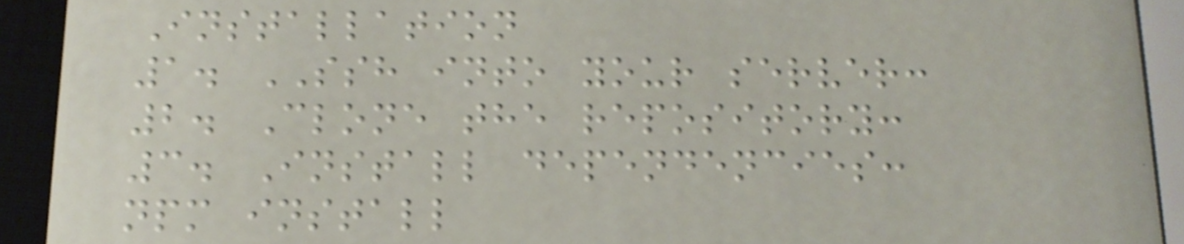Installation
1. SSH into your server:
2. Clone the repository:
3. Install dependencies:
npm install
